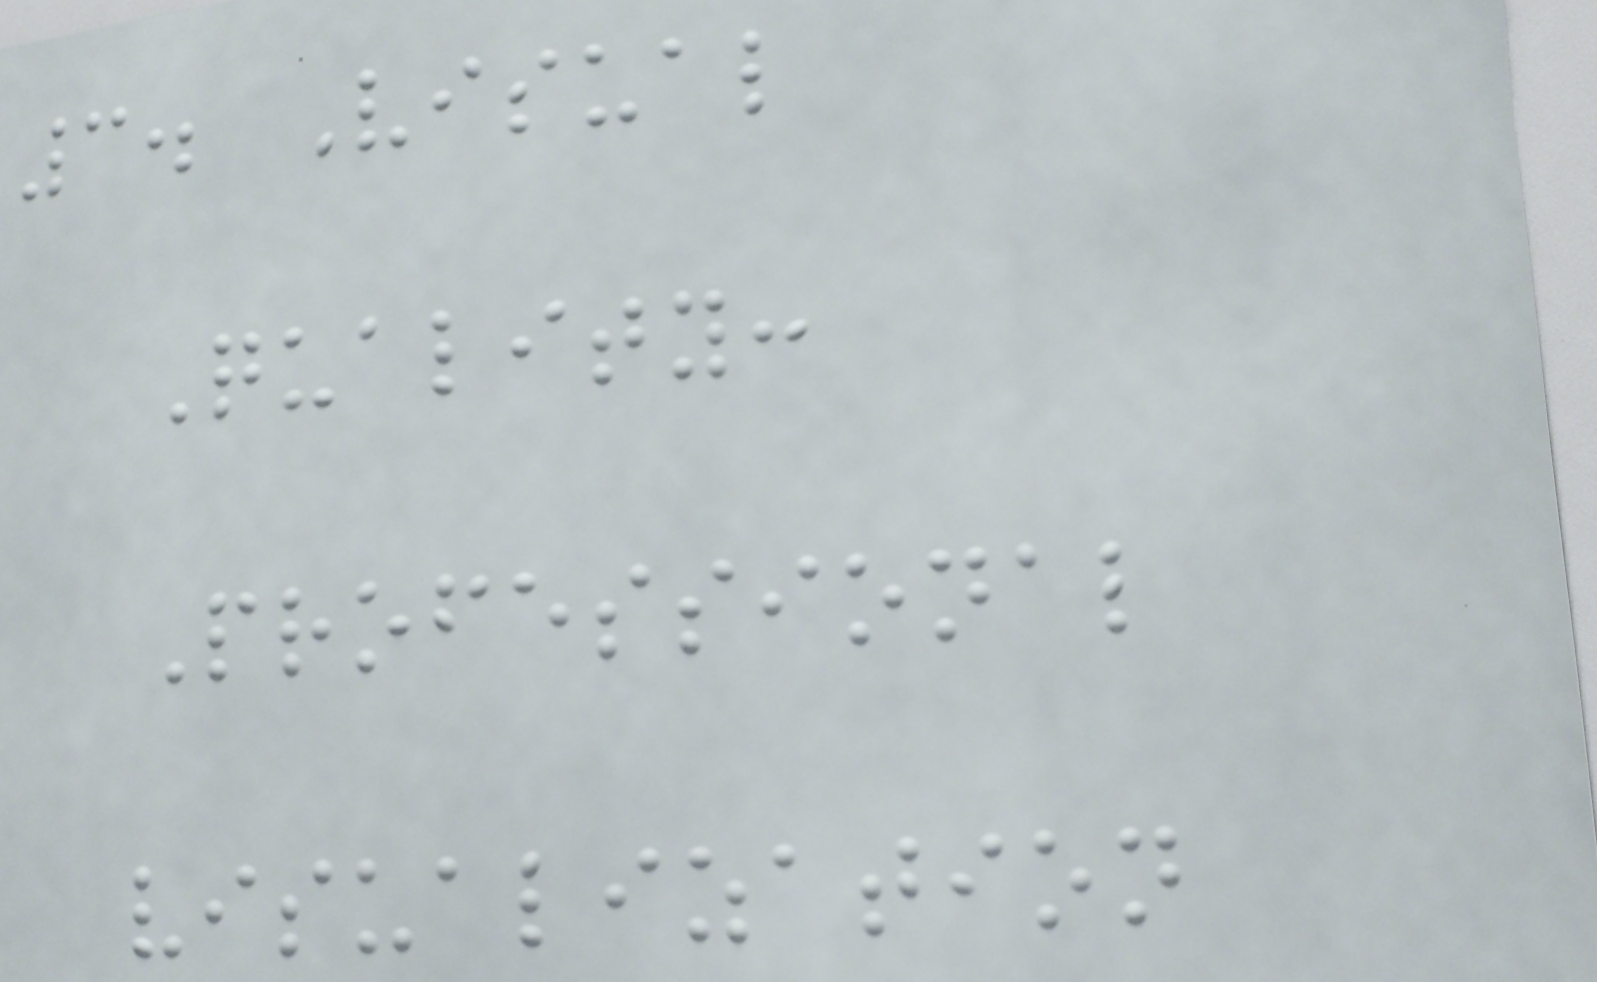3. Visual
Quality:
Professional
visualization
